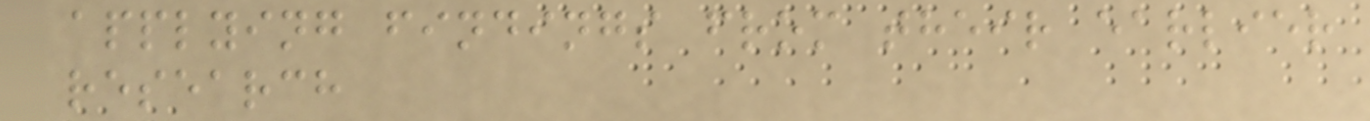applying findings from their earlier
research
